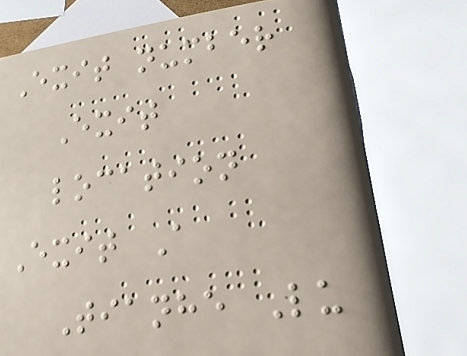Exit number
Exit
location
Exit A
Tianhe Lu
